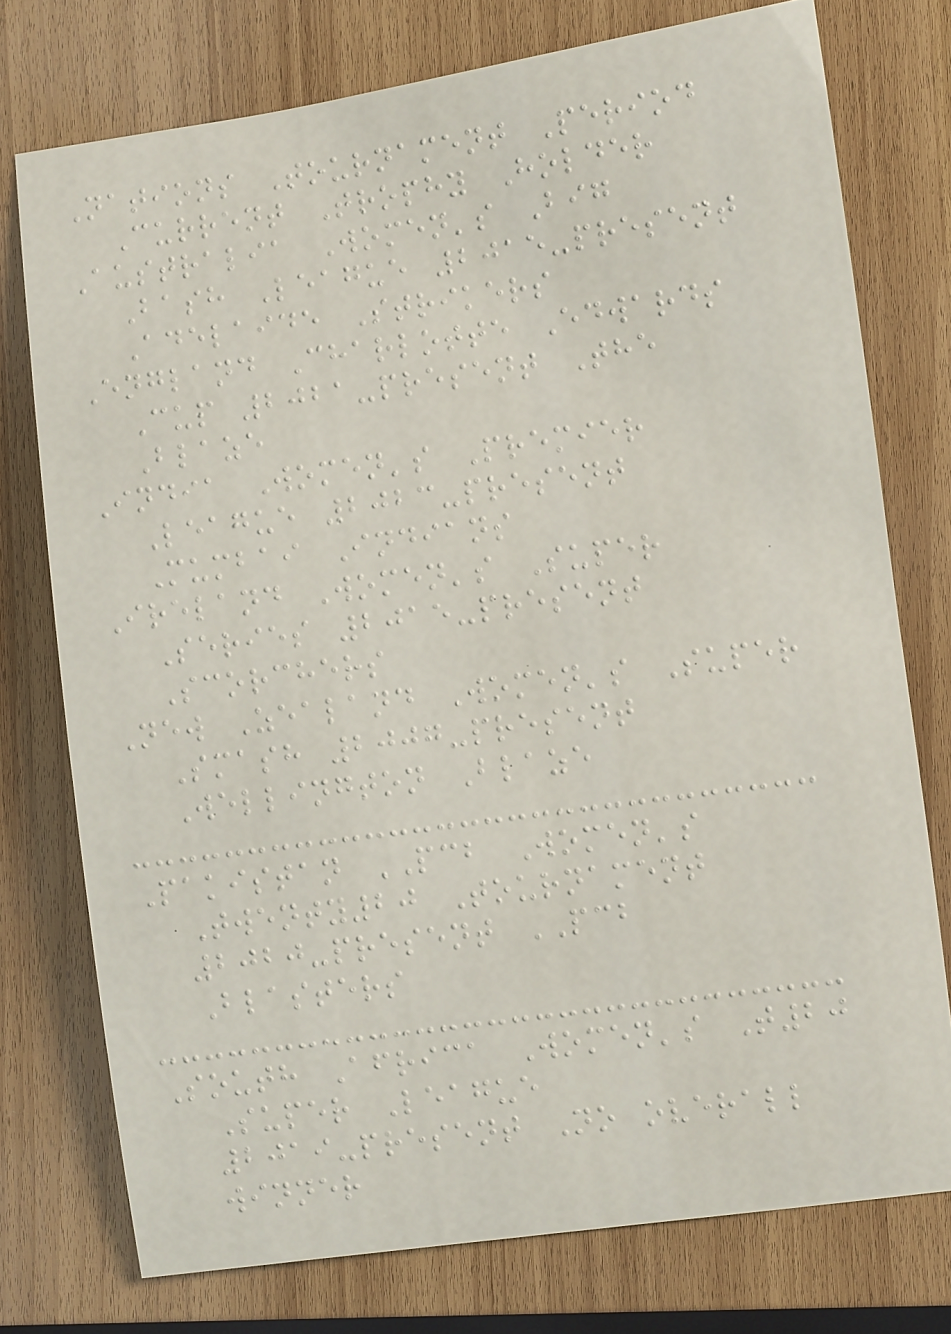Nations Tournament Period
Current Trophy Holder
Australia Women's Big
Bash League 2015-present
Adelaide Strikers
England Charlotte Edwards
Cup 2021-present The
Blaze
India Women's Premier
League 2023-present
Mumbai Indians
Ireland Women's Super
Series 2015-present
Scorchers
New Zealand Women's Super
Smash 2007-present
Wellington Blaze
Pakistan PCB Women's
Twenty20 Tournament
2020-present PCB
Blasters
South Africa Women's T20
Super League
2019-present No overall
winner
